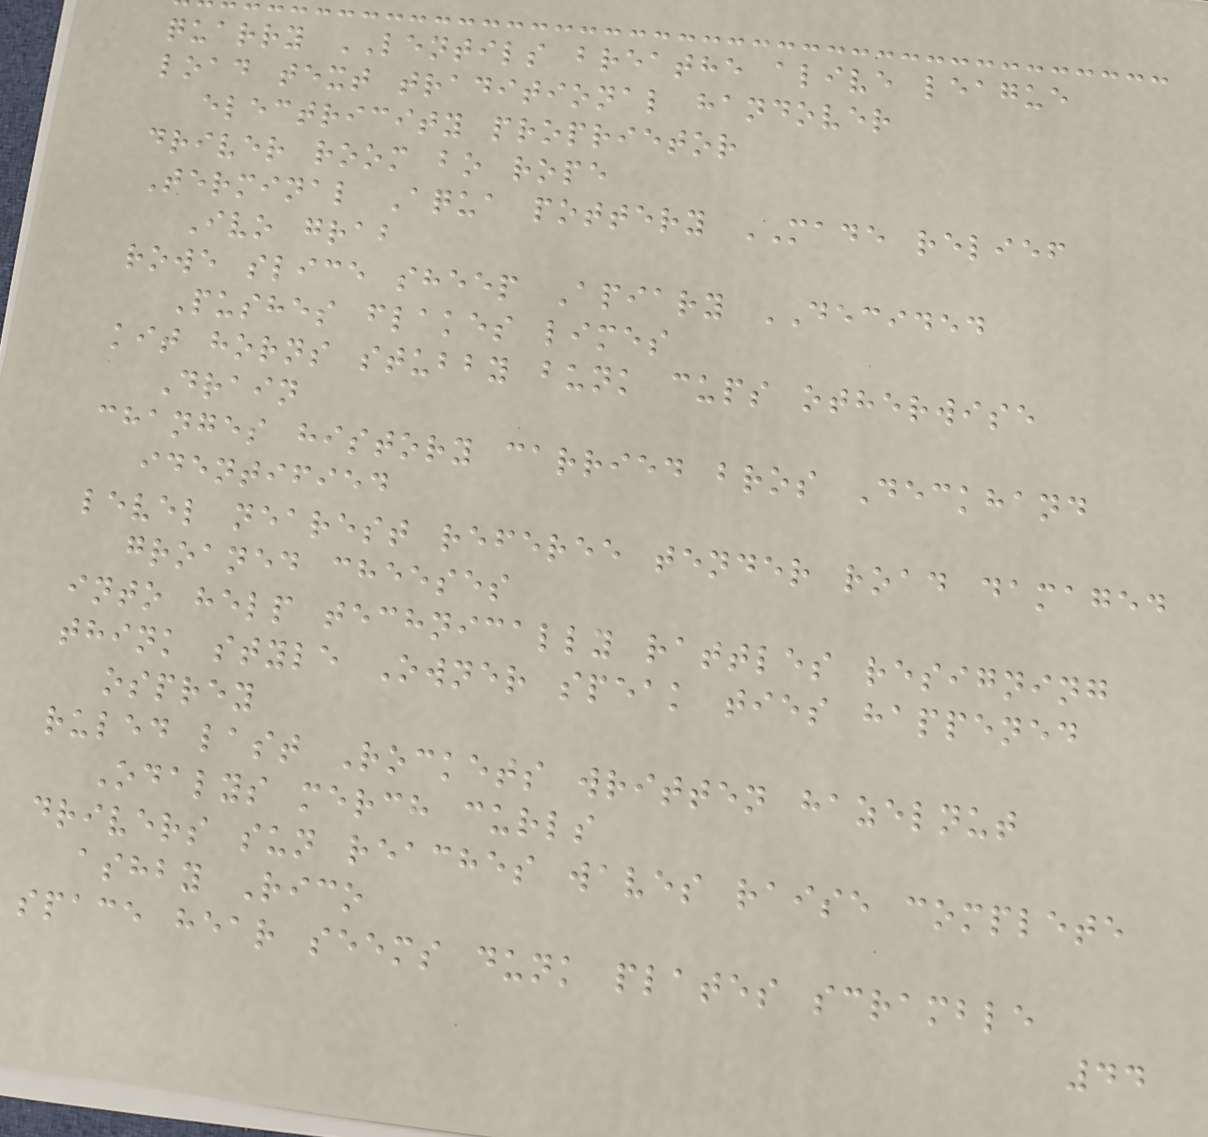quarry LENTILS breathe alive league
load text traditional handover
electricity proprietor
driver room bo rope
Terminal Aqua pottery MADE relief
Ivo grab
rowe slice sheep Apiary DECIDED
Pushes flakes limes
kit horns stubby bunk cups otherwise
Drain
changes history carried bros Deckhand
identified
level nearest referee tender road damaged
groaned cheeses
into help technically rattles resigning
think style Owner speak ties happened
osprey
ruled last Rockets written hazelnut
Odalys merch curls
drivers sun reaches waves raise complete
ashby Rico
space hear seems dunk plates scramble
44
